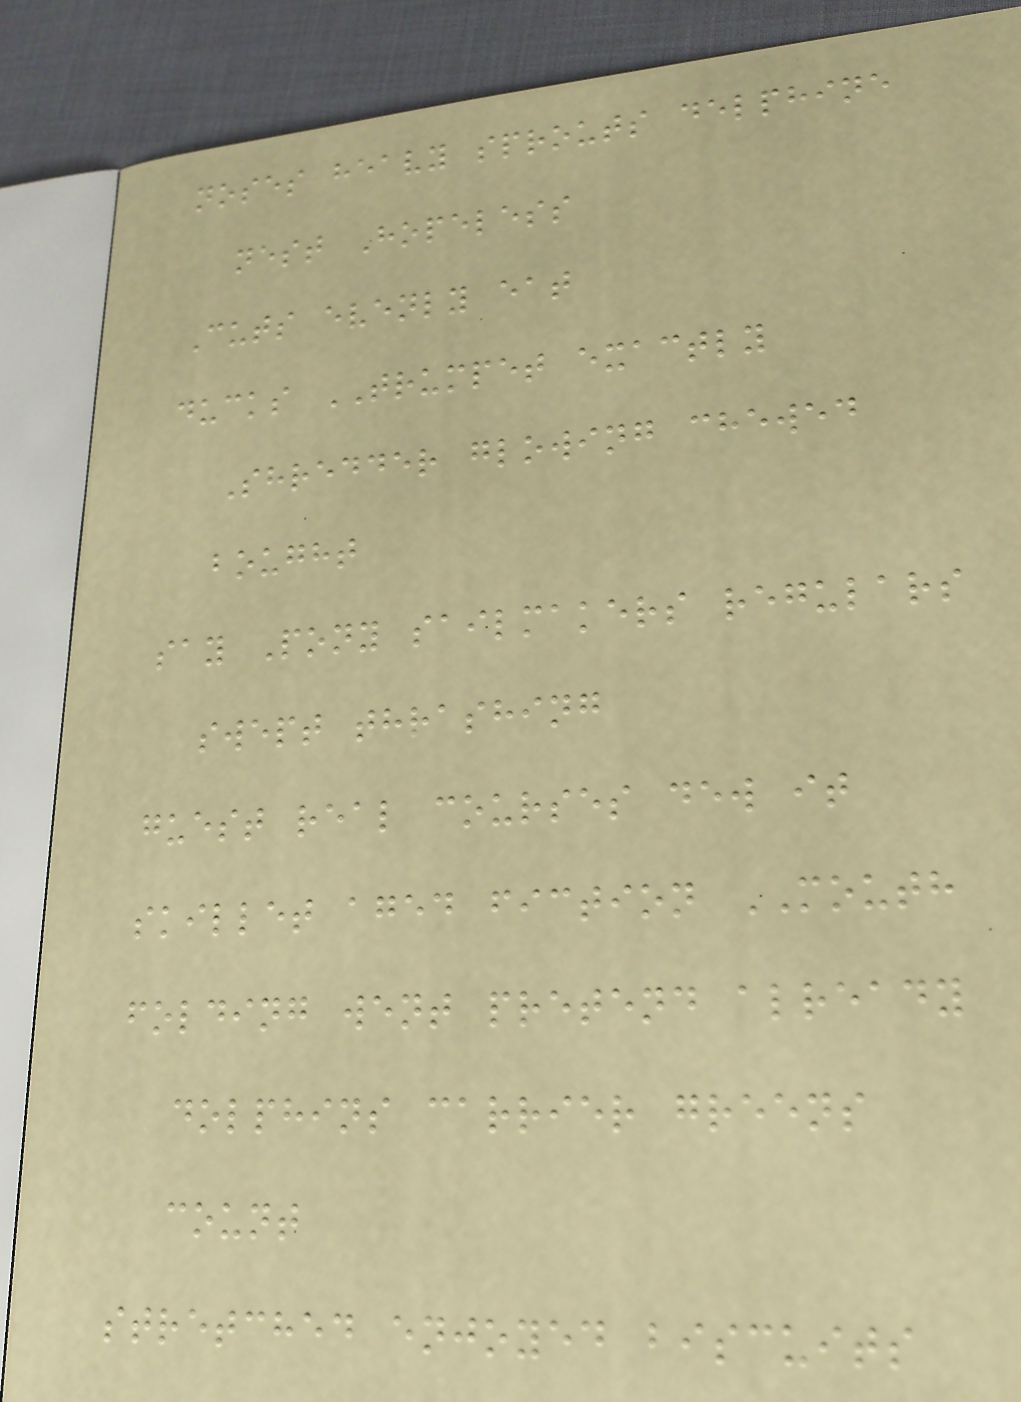noses heavy sprouts delphine
nest Hopeless
Cuts evenly eat
ducks TRUMPET exactly
Shredder glowing chewed
bought
say Pony sailmakers regulars
swept thrashing
guest real courses dew it
skillet aged fiction MOUTH
folding went pretend already
dolphins carrier greens
count
stretched enjoyed biscuits
